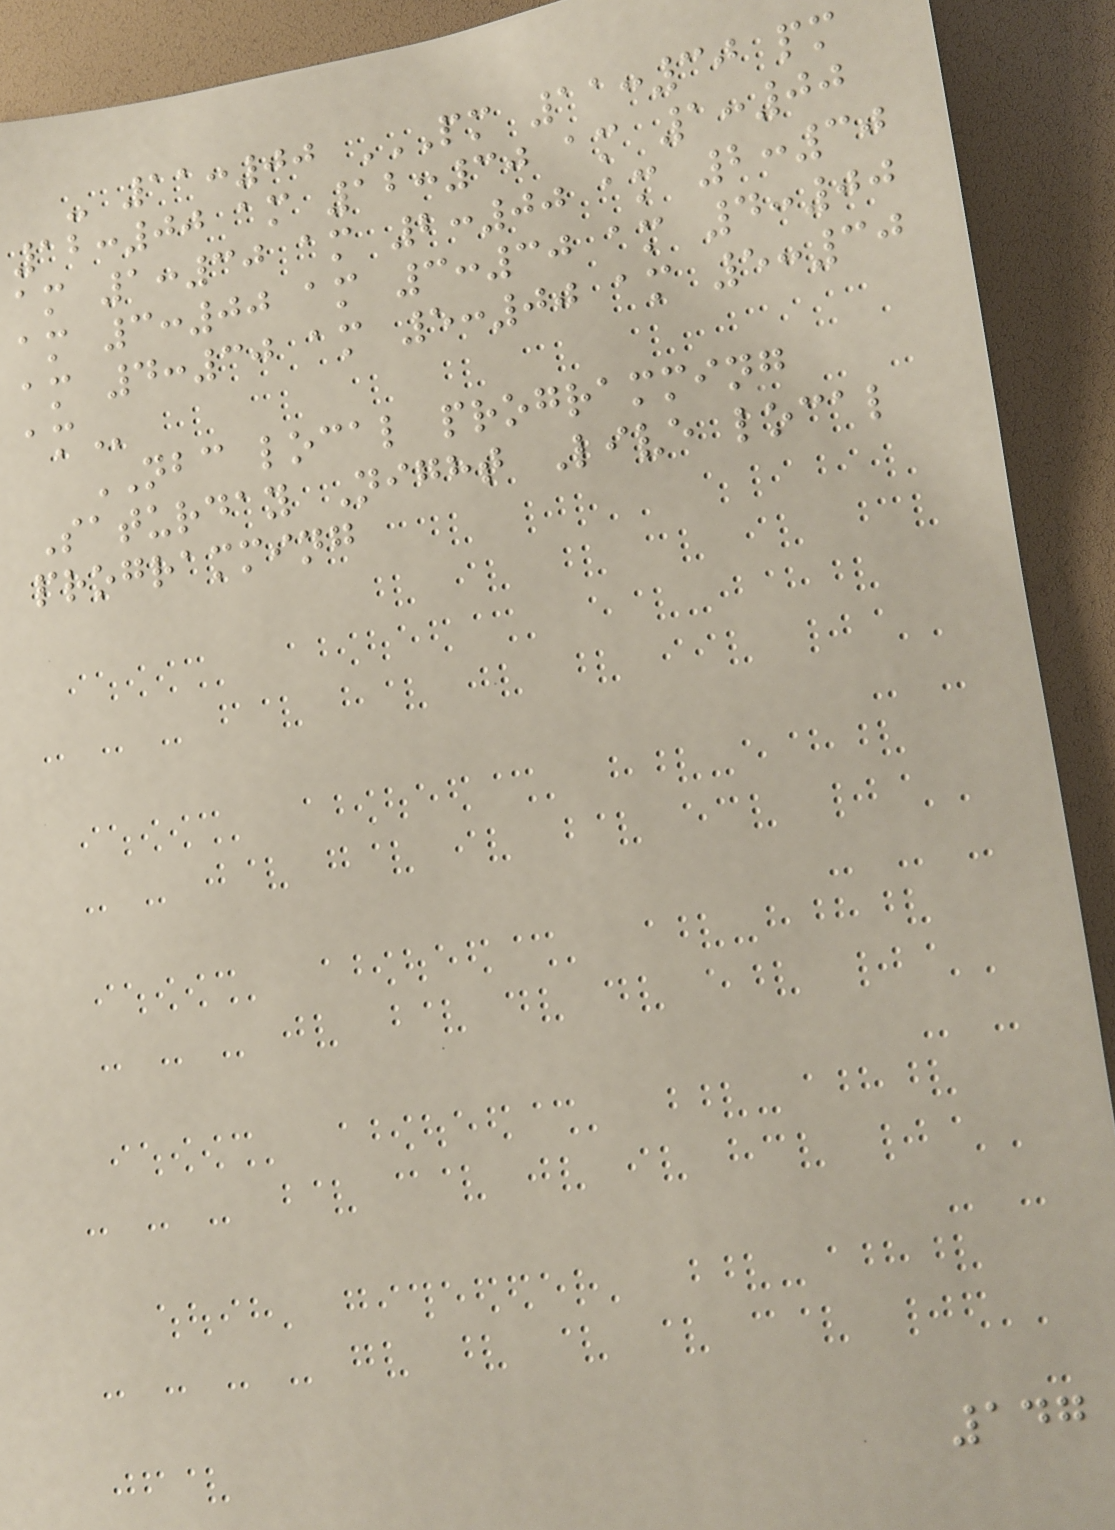- 11:00 PM 11:30 PM
12:00 AM 12:30 AM 1:00
AM 1:30 AM 2:00 AM 2:30
AM 3:00 AM 3:30 AM 4:00
AM 4:30 AM 5:00 AM 5:30
AM
NBC local programming
Saturday Night Live local
programming
147
